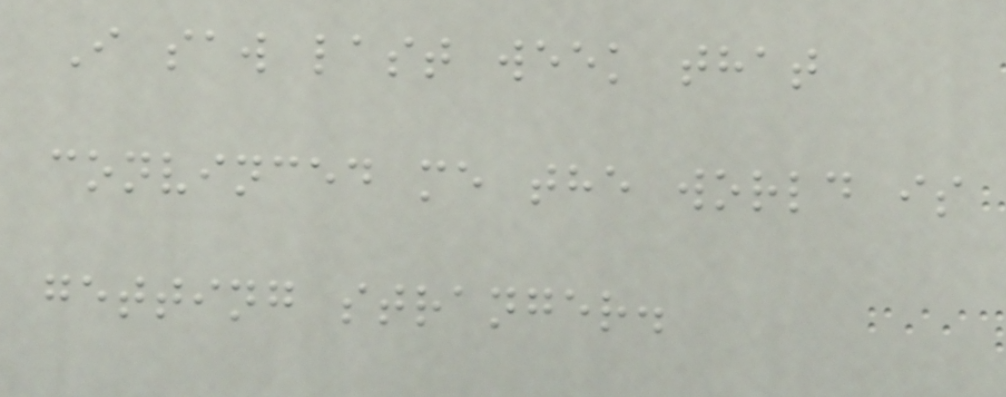I saw last week that
convinced me the world is
getting stranger.
